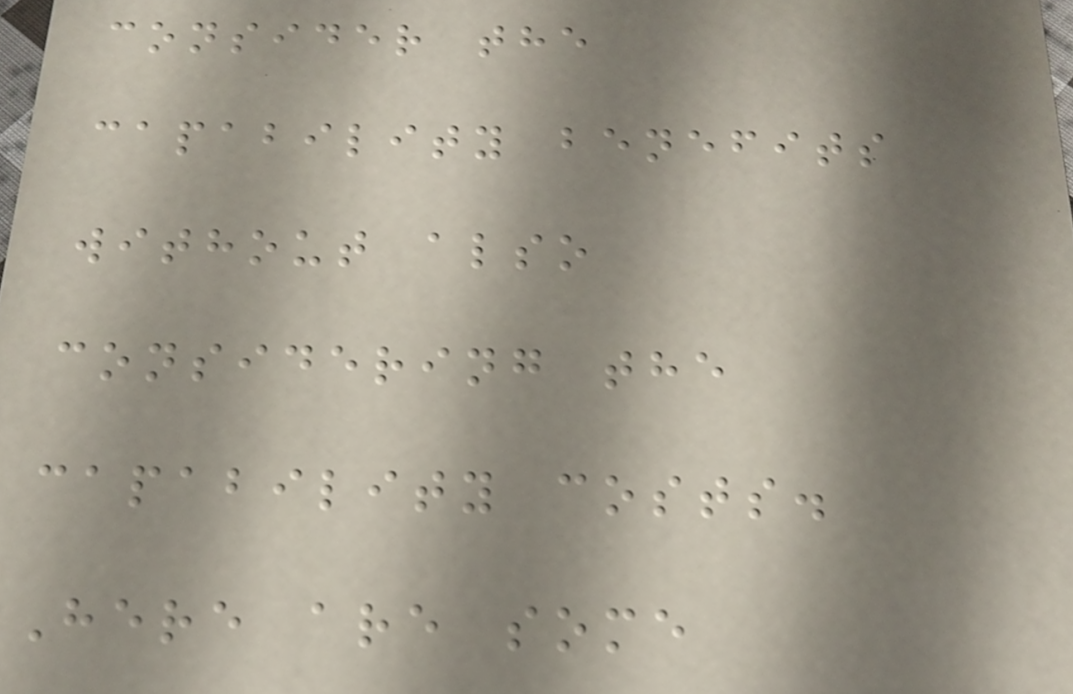consider the
capability benefits
without also
considering the
capability costs.
Here are some
